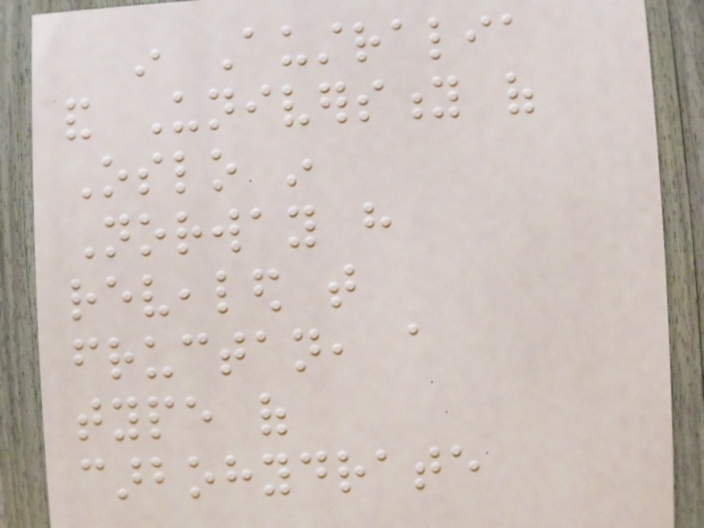in Australia
and University of
Oslo in
Norway have
revealed that
fructan, a
type of
carbohydrate
